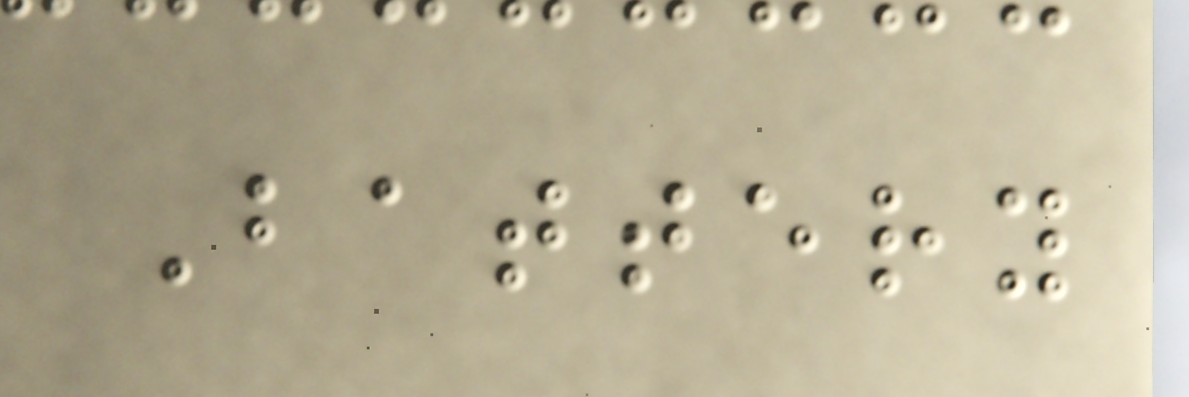Battery
